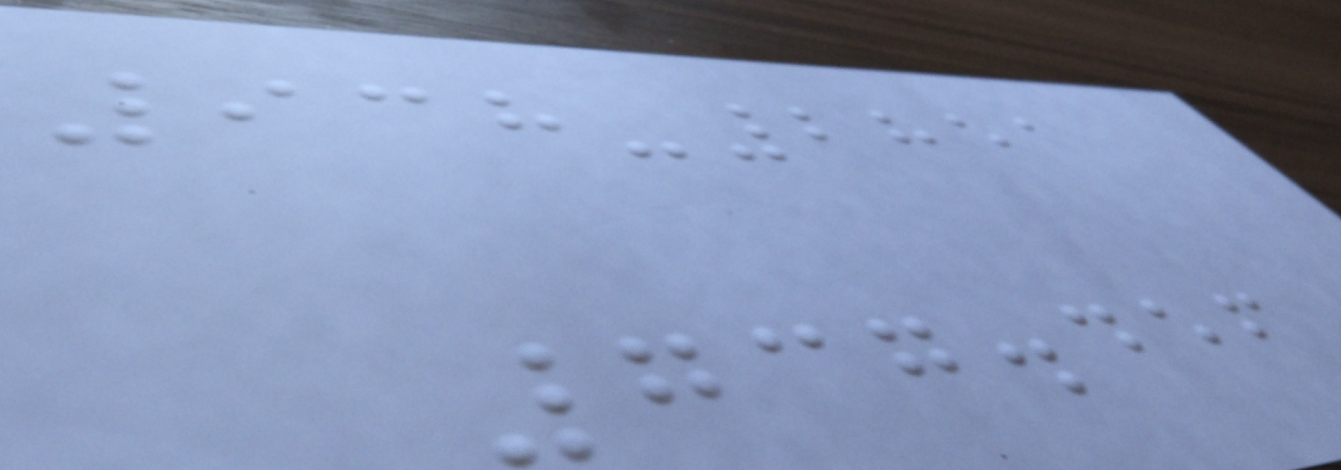938-2851
737.456
